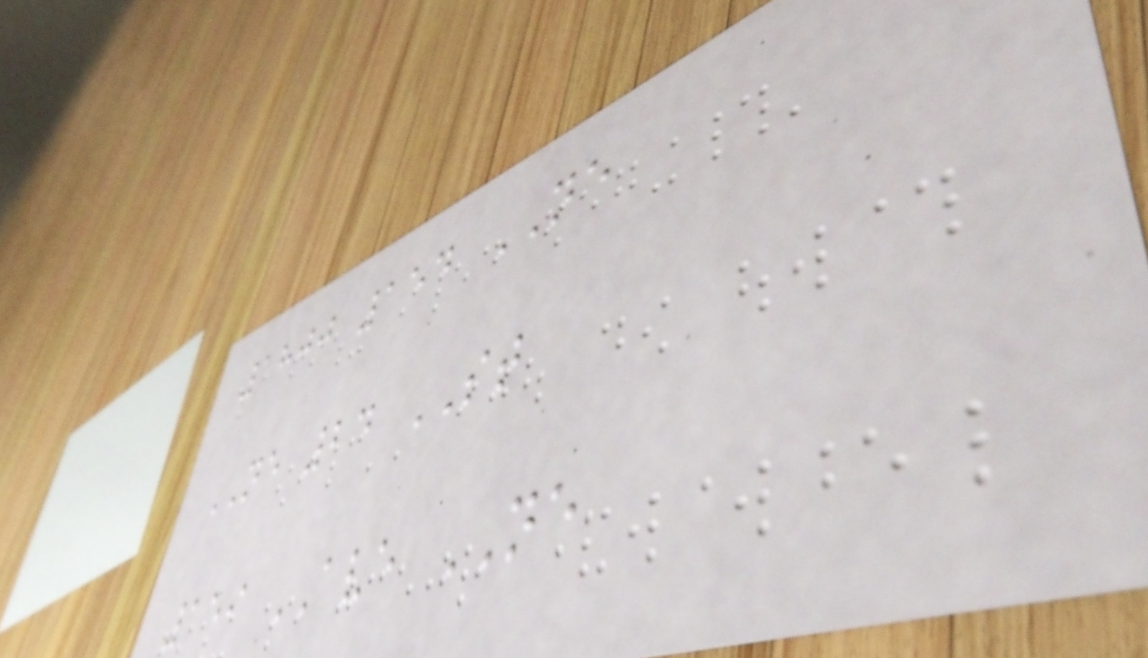1800 154 NE
NE 24 ST
159 AVE NE
